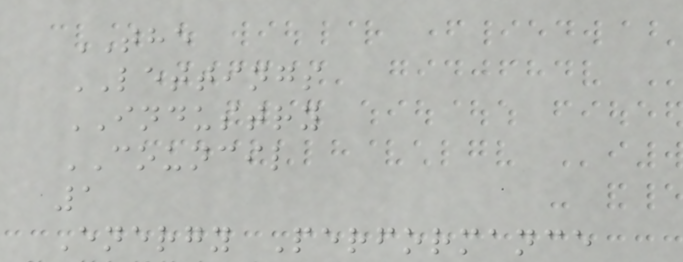THE
LETTINGS
INDUSTRY
COUNCIL
1
Energy Performance
